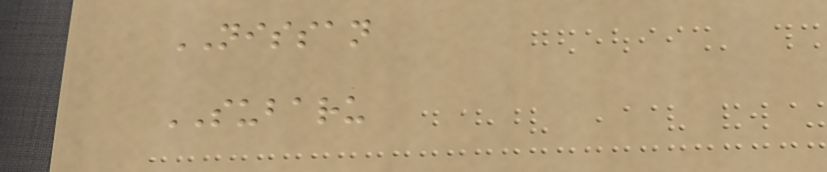NISSAN
SUBARU
